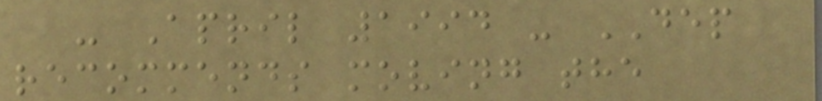- April 1994 - DEP
recommends moving the
